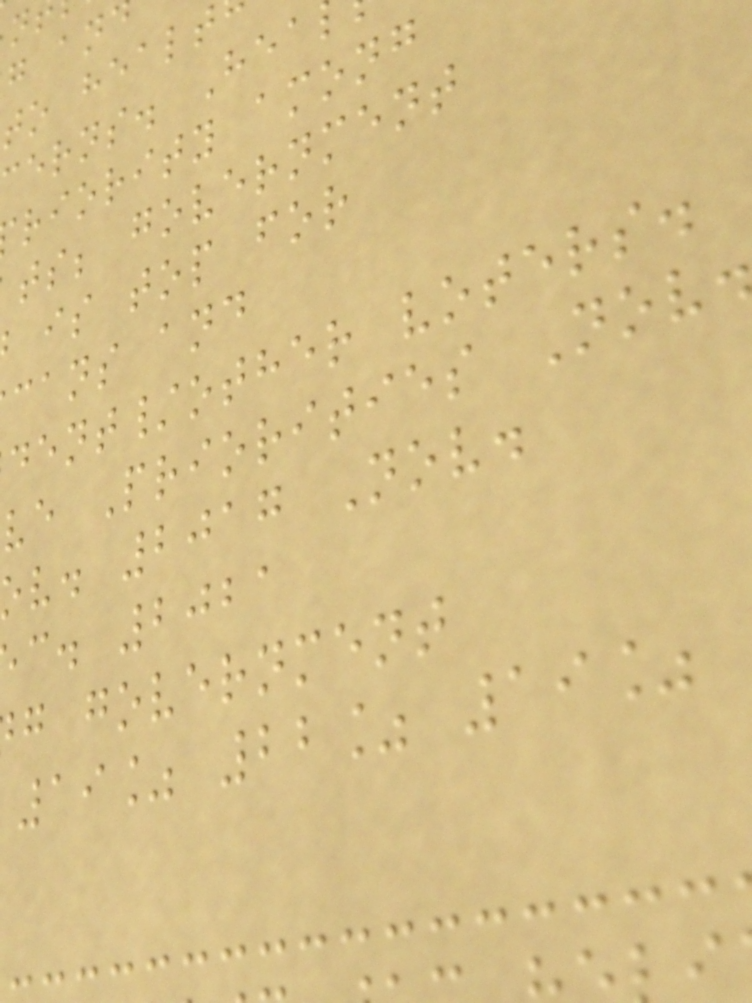to healt
erns. Hea
riority among
ts; government
is top for
cans and
dent/other voters.
ve Priorities Nov
v. 2017 Nov.
c. 2021
g government
19% 22% 19%
